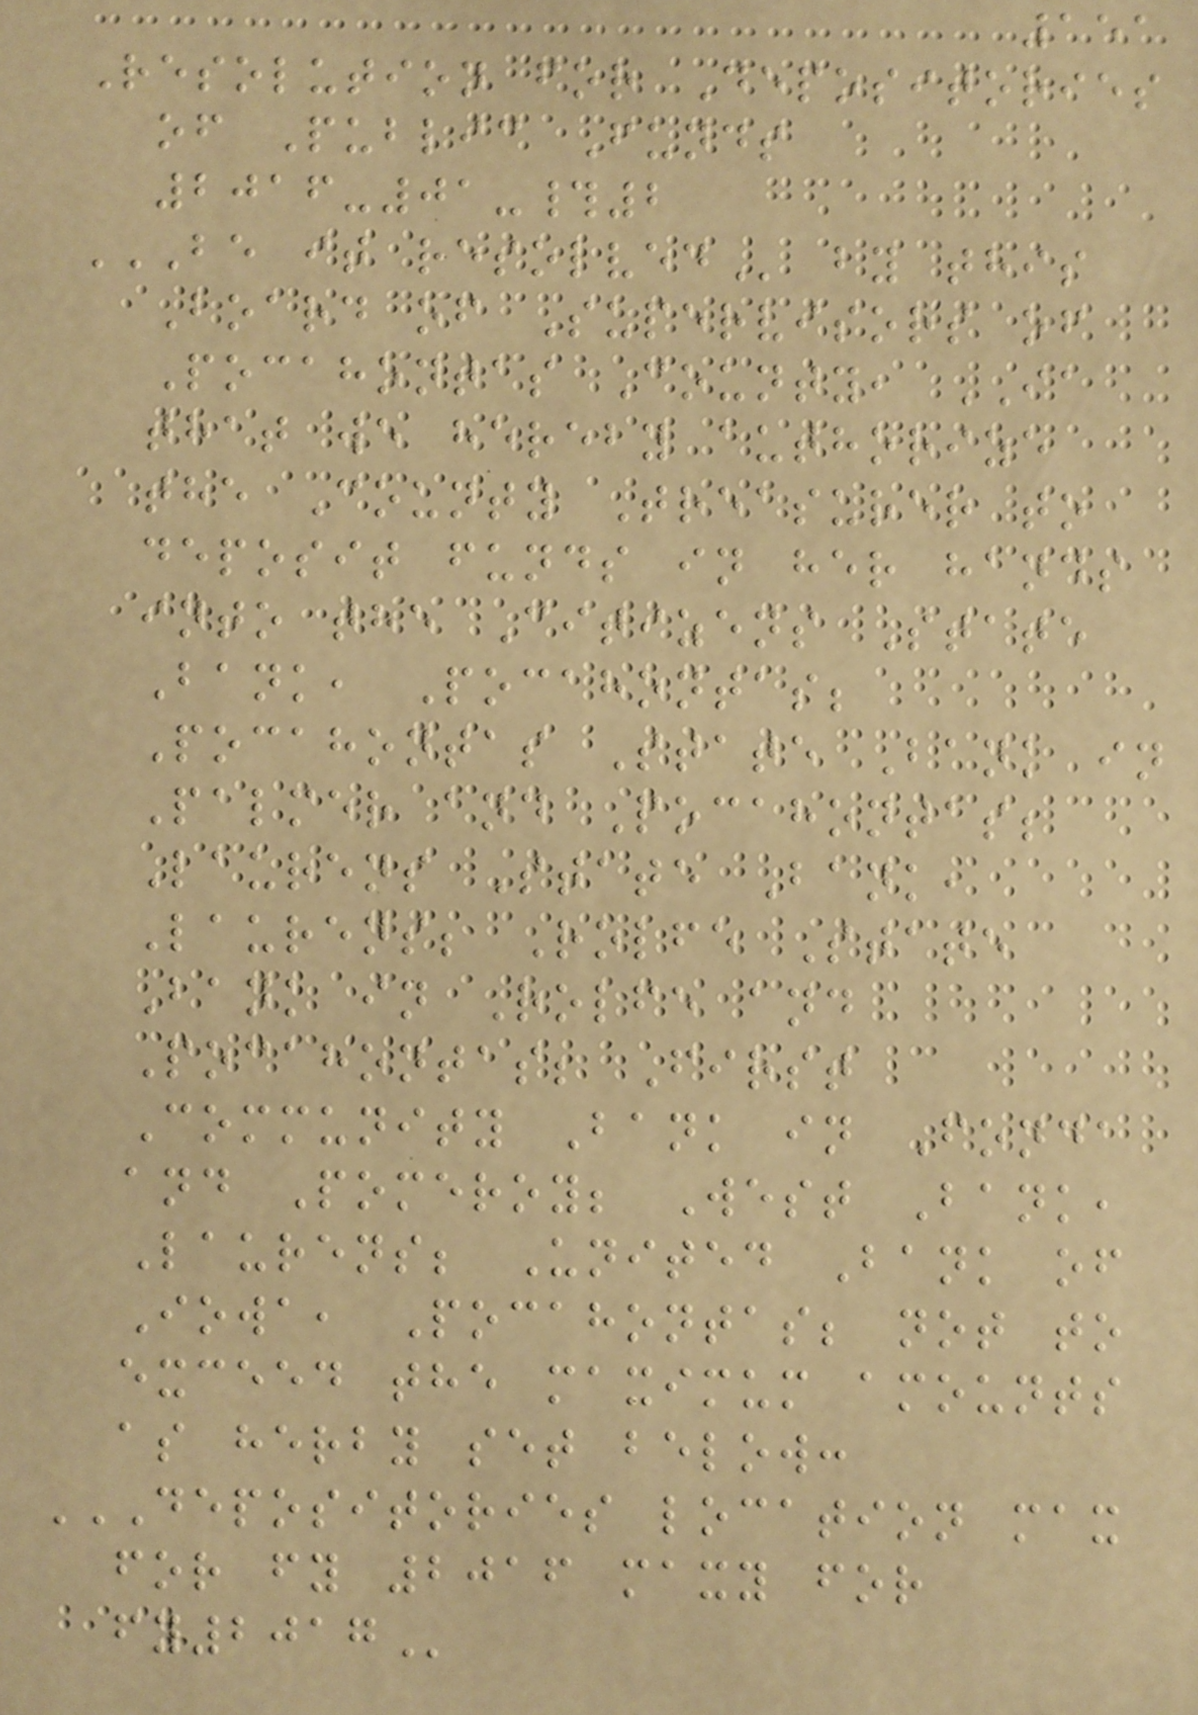151
Resolution for Depositories
of Public Funds
2016-01-#2
BE IT RESOLVED by this
Board of Supervisors of
Pocahontas County, IA
that we hereby authorize
the County Treasurer to
deposit funds in her hands
into the Citizens State
Bank, Pocahontas;
Pocahontas State Bank in
Palmer and Pocahontas;
Laurens State Bank,
Laurens; Rolfe State
Bank in Rolfe and
Pocahontas; First
Community Bank in Fonda
and Pomeroy; West Bank,
Laurens; United Bank of
Iowa, Pocahontas; not to
exceed the maximum amounts
as herby set below:
DEPOSITORIES LOCATION MAX
FOR FY 2016 MAXY FOR
FY2017
